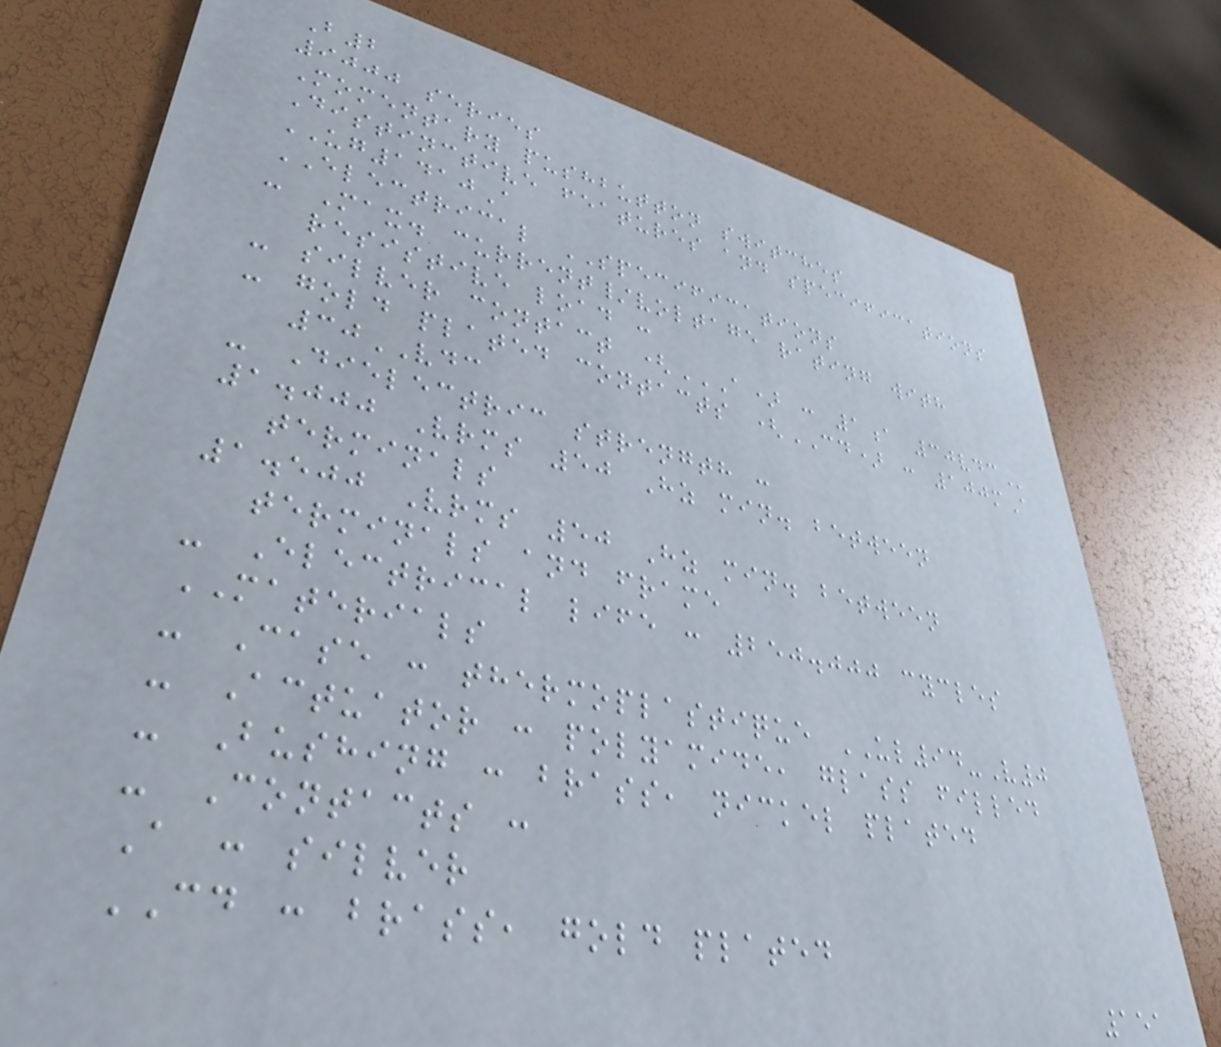B2
9000 series
Momentary pushbutton switches
Distinctive features and specifications
UG1410A
ELECTRICAL SPECIFICATIONS
- Max. current/voltage rating with
resistive load :
- silver contact (A) : 1A 30VDC
- gold plated contacts (CD) : 100mA
30VDC
- Dielectric strength :
1.000 Vrms 50 Hz min. between
terminals
1.500 Vrms 50 Hz min. between
terminals and frame
- Electrical life : 250.000 cycles
MATERIALS
- Case : thermoplastique UL94-V0
- Actuator : polyamide, glass filled
- Bushing : brass, nickel plated
- Contacts :
A : silver
CD : brass, gold plated
151
